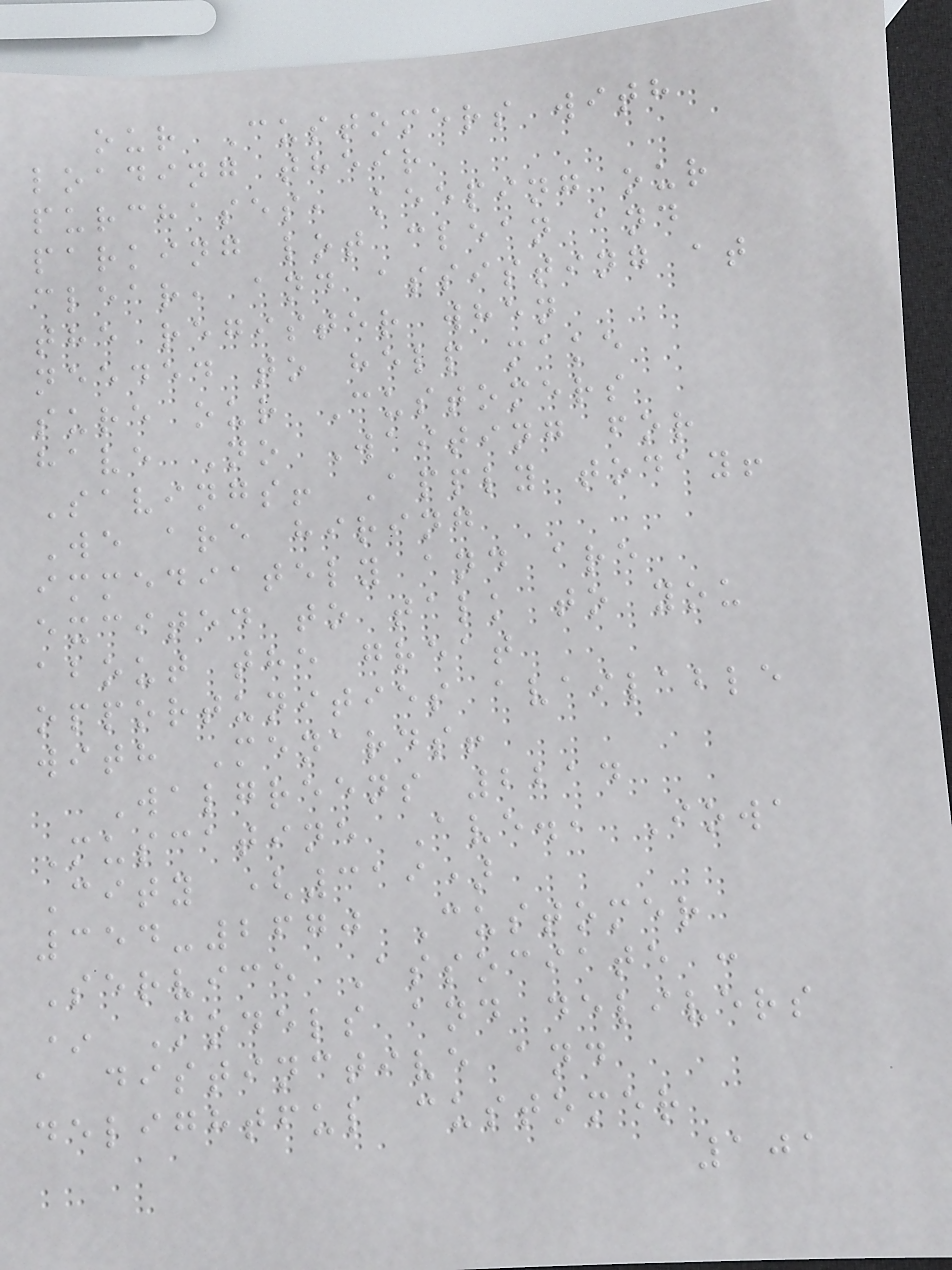our Customers with
loading their
purchases, keeping our
parking lot clean and
clear, and assisting at
the register when
needed to help make
sure our Customers
have No Waiting for
Savings! Apply today!
We are hiring
immediately and are
excited to talk to you
about the great
opportunities available
with Menards!
Walgreens 2214
Muscatine Ave., Iowa
City (319)
354-2670 Customer
Service Associate :
* Models and delivers
a distinctive and
delightful customer
101
